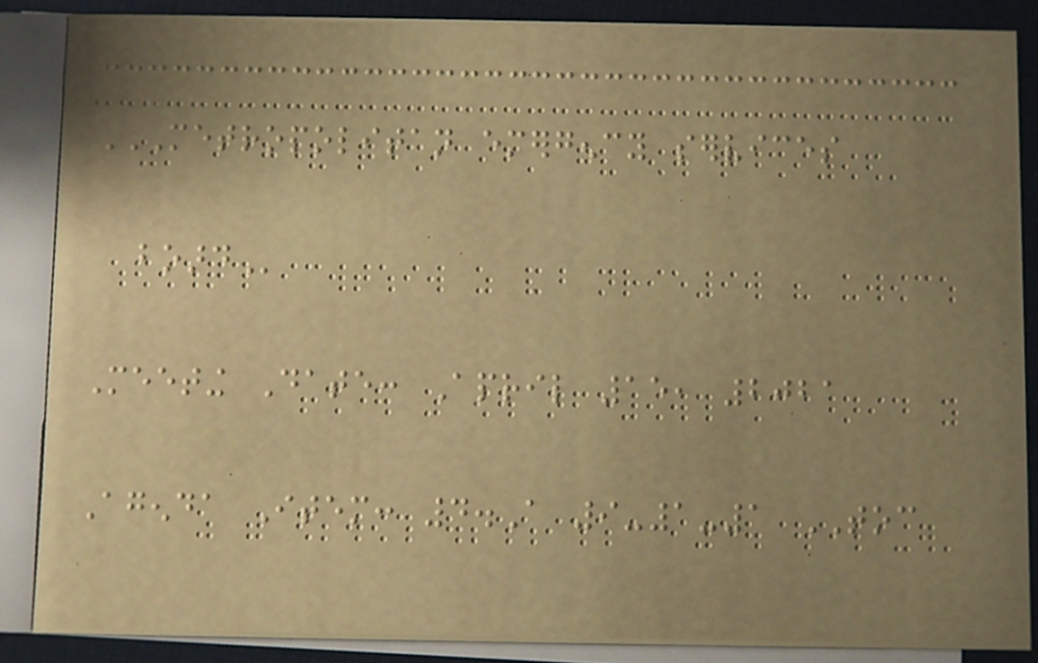METROPOLITAN EMERGENCY SERVICES
BOARD
Meeting Date: April 15, 2021
Agenda Item: 4.A 9-1-1 TOC
